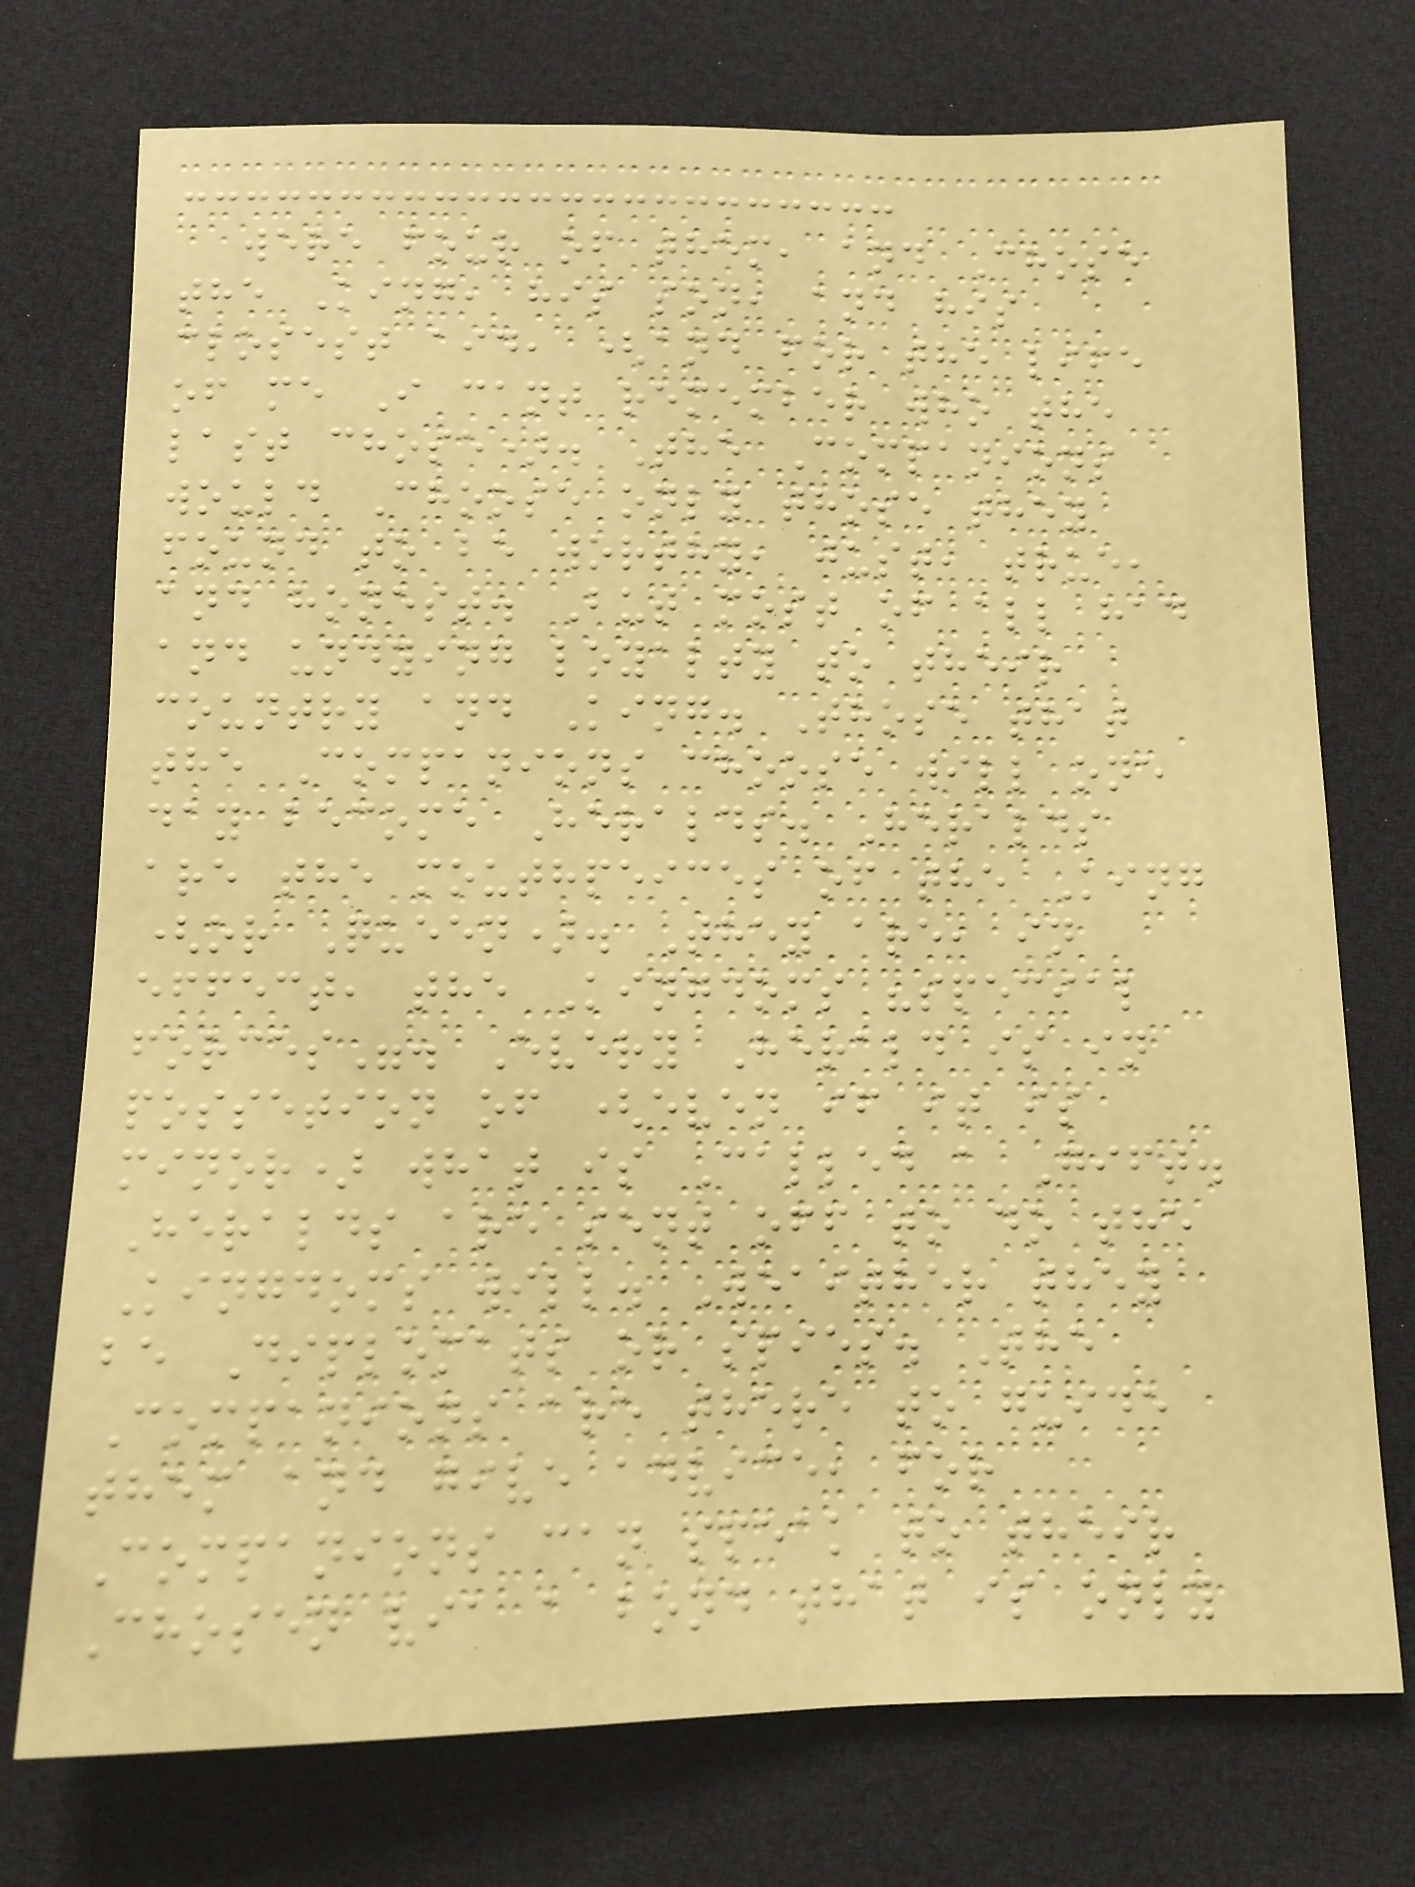were four of them, and Chose
the King, his son, and his
closest aid, (and for the life
of me I cant remember who the
last chose). The Companions
would Choose only those they
found to be worthy, just, true,
and honest. But most of all had
and undying loyalty to their
country and King. Those that
the Companions choose will one
day become Heralds. Heralds
are the mouthpeices of the King
(or Queen). They are, in
effect, the Kingdoms "special
forces". Every Herald is in
possetion of (even if it is
minor) what is Called a Gift.
Heralds are sent off to do the
Kingdoms will. Weaither they
be Diplomats or spies. The
Companions are there to guide
them and give advice, for
Companions can speak to their
Chosen via a bond that is only
